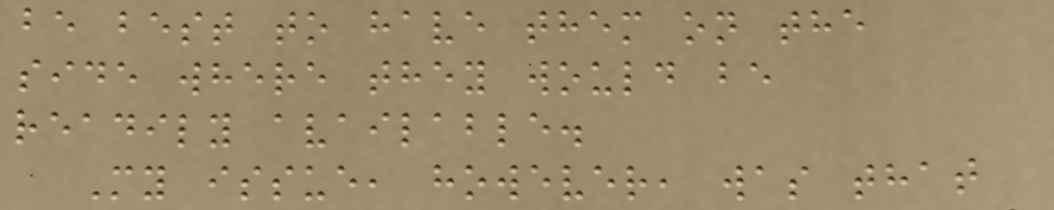be best to have them on the
side where they would be
readily available.
My issue, however, was that
